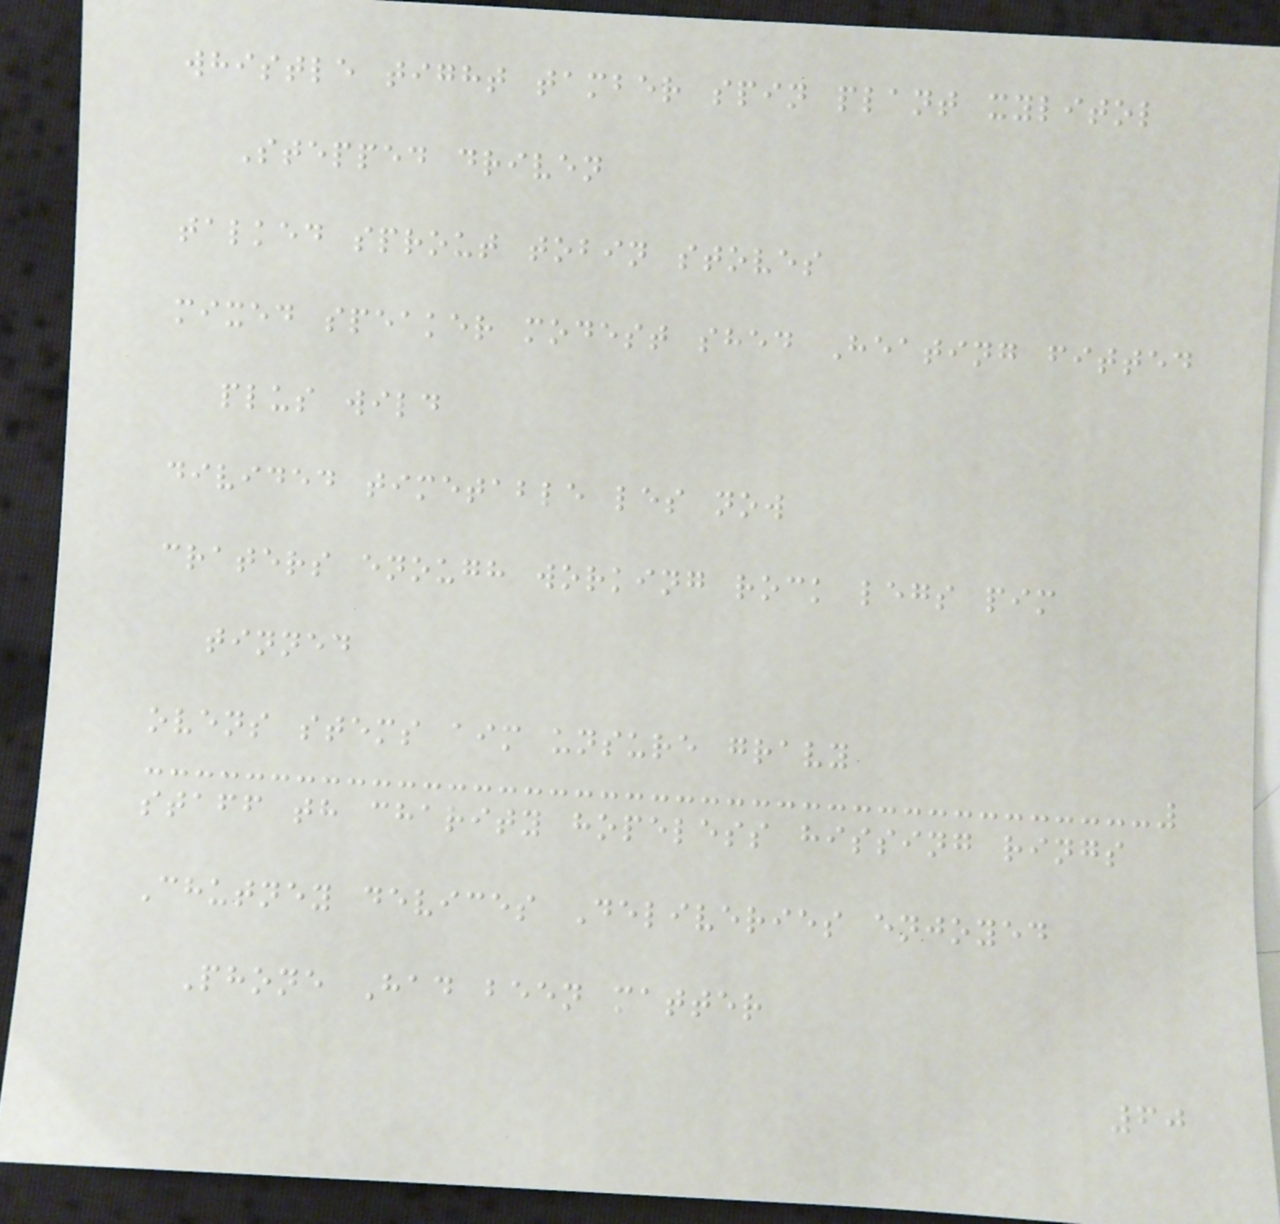whistle tight tamber spin plant xylitol
Stepped driven
talked sprout tobin stoves
mixed speaker modest shed Heating fitted
plus wild
divided timetable les now
craters enough working rock legs pim
tinned
ovens stems aim unsure gravy
staff th charity hopeless hissing rings
Chutney devices Deliveries enjoyed
Phone Had been matter
60
